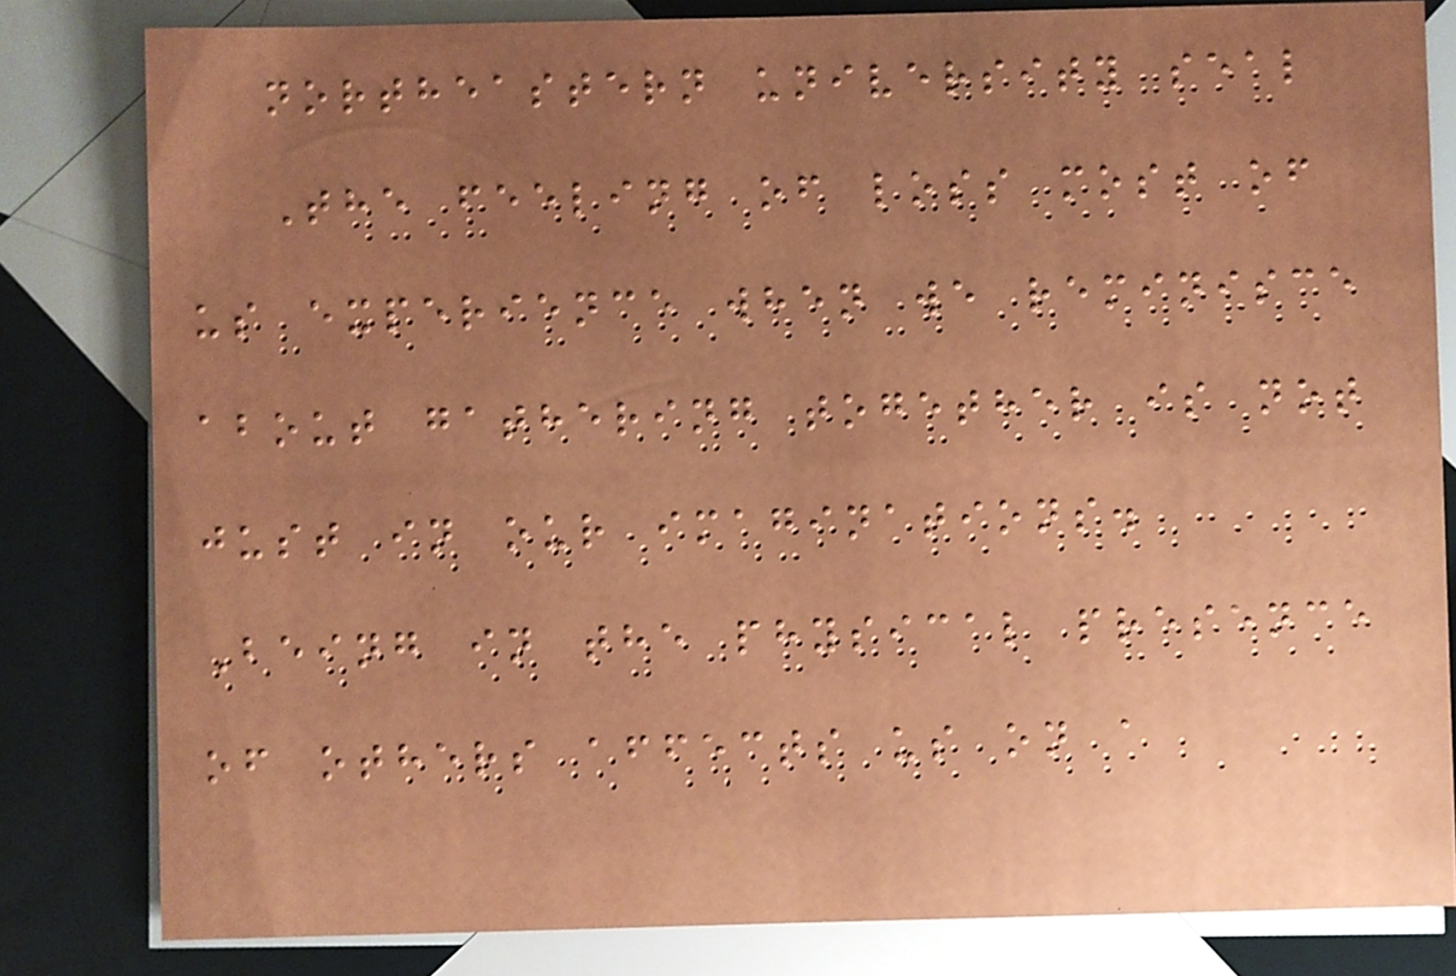northeastern university seal
The feeling of loss most of
us experience when we reminisce
about gathering together is not
just in our imaginations.
Being in the physical presence
of others affects us on a
